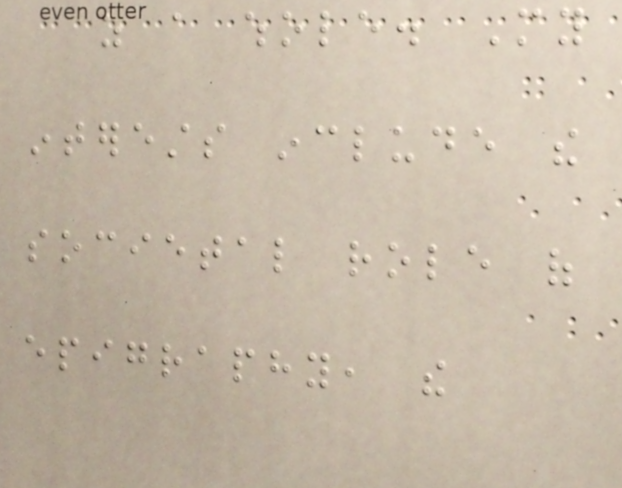as a whole. My
interests include the
societal role of
epigraphy, the
